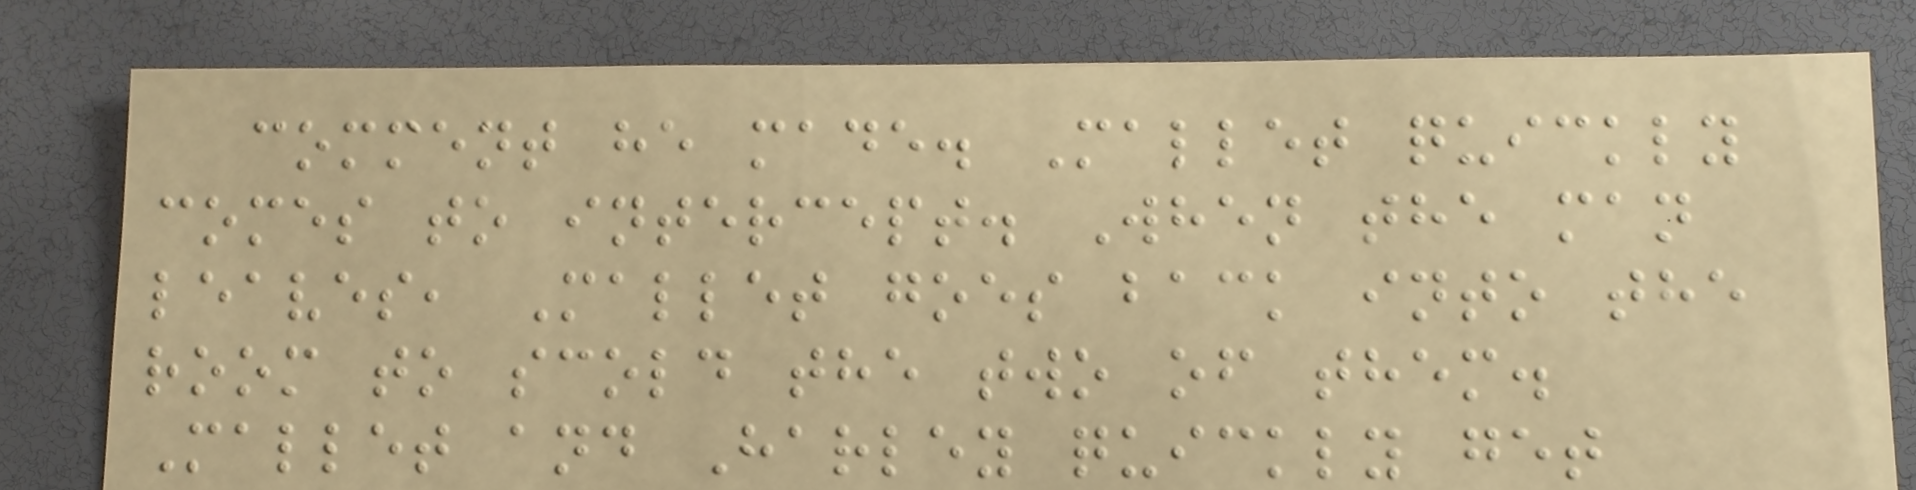comment he made. Mallet quickly
comes to intercept. When the man
leaves, Mallet goes back into the
room to scold the two of them.
Mallet and Harley quickly get
